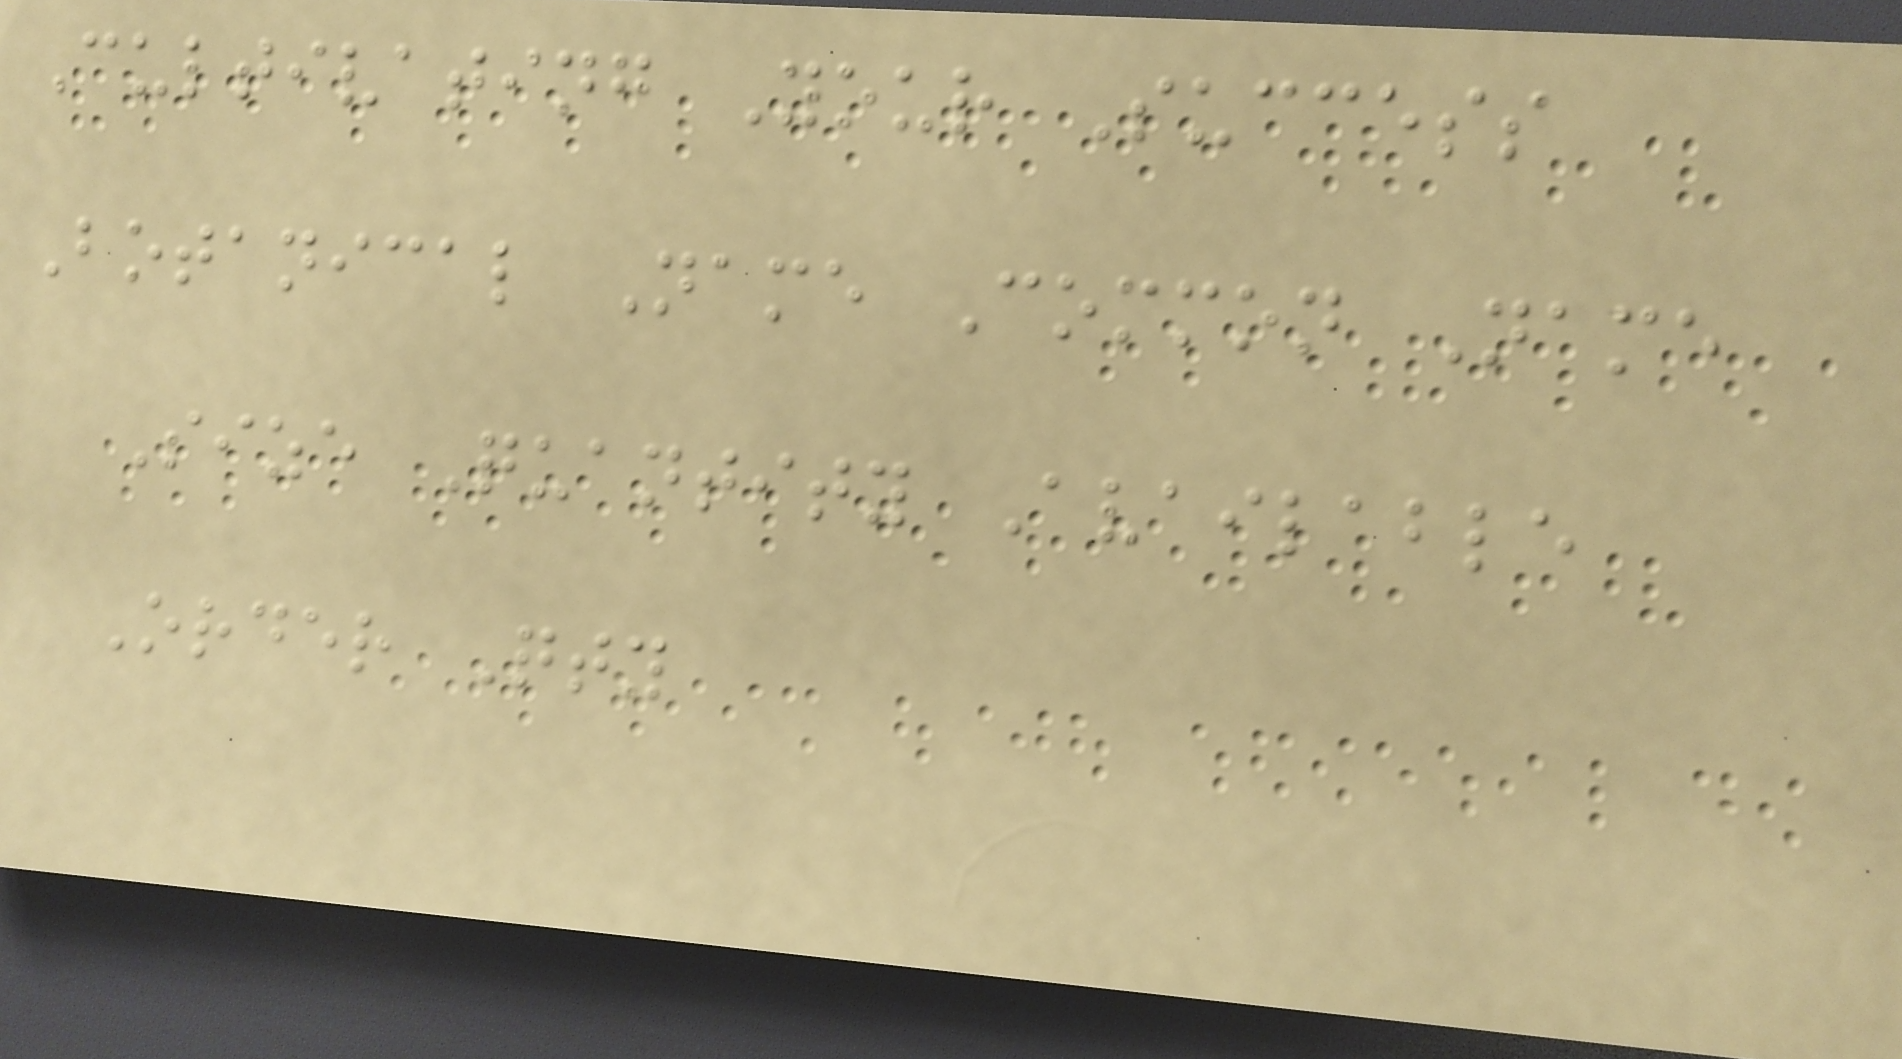Cultivating Your Success
Botanical Name Common Name
Size Quantity Available
Order Qty
